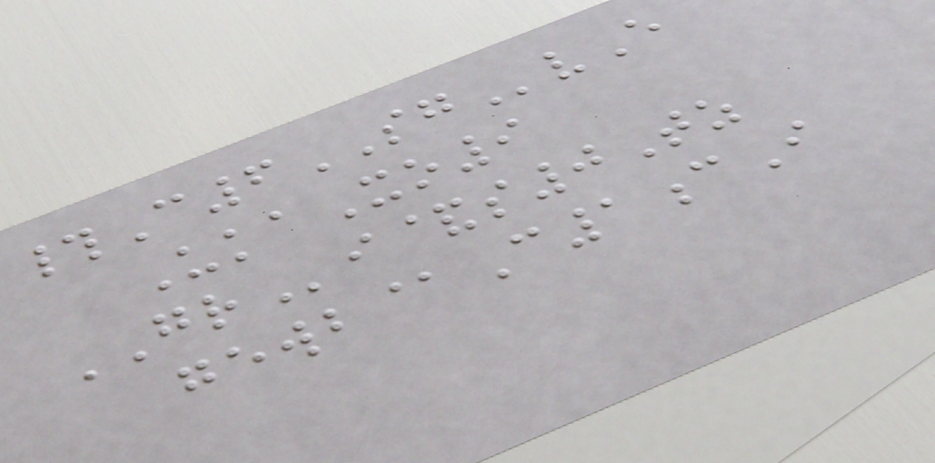#C6SGvE
UkaXo9
GRi&s0Tz
gewb@C1cI
